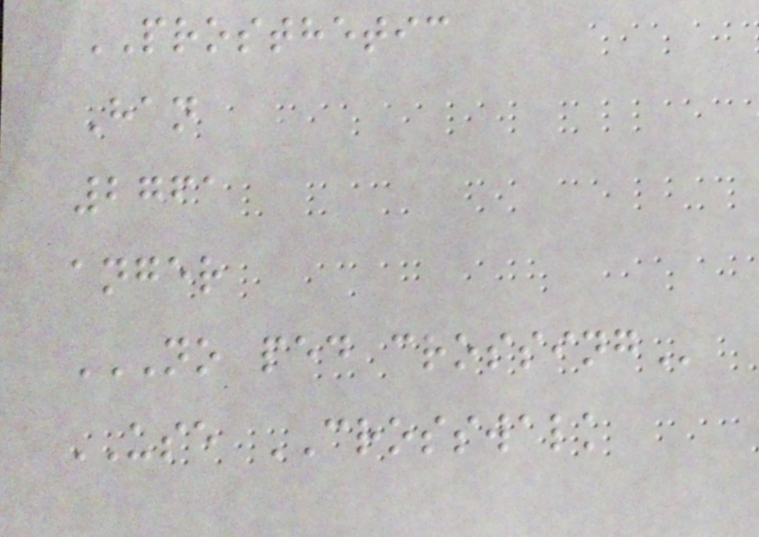PROSTHETIC
Han
2761
anger
NO PED CROSSING
USE CROSSWALK
